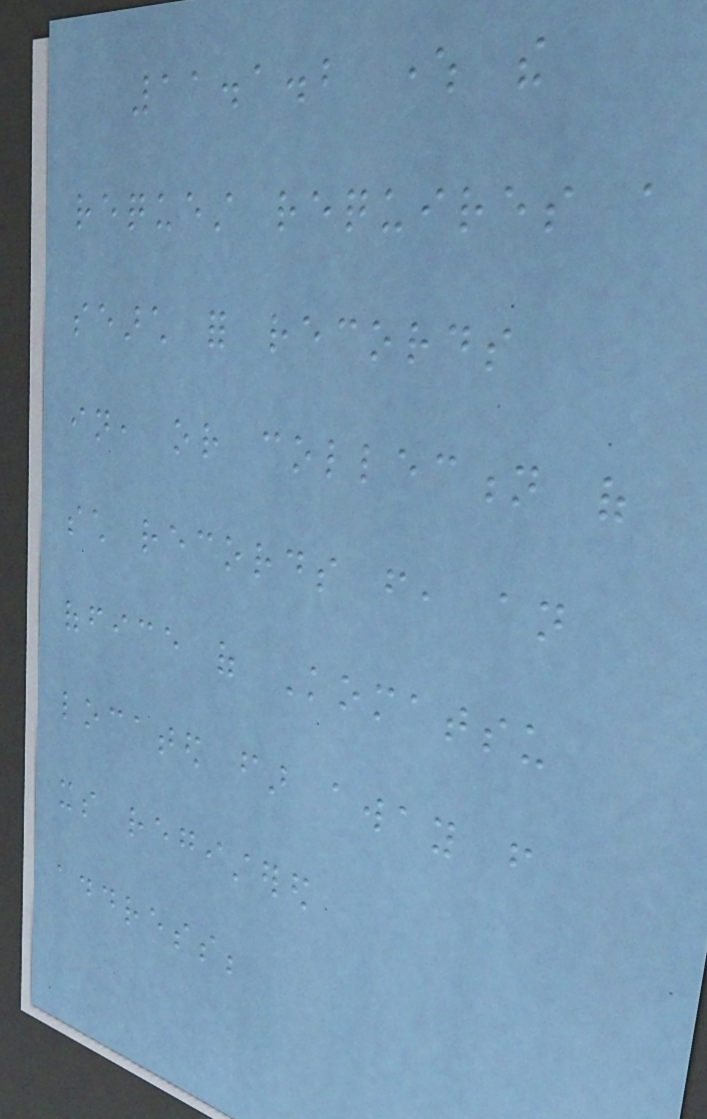11.1.2 where the
request requires a
search for records
in, or collection of
such records from, an
office of Komatsu
located far away from
its registered
address;
